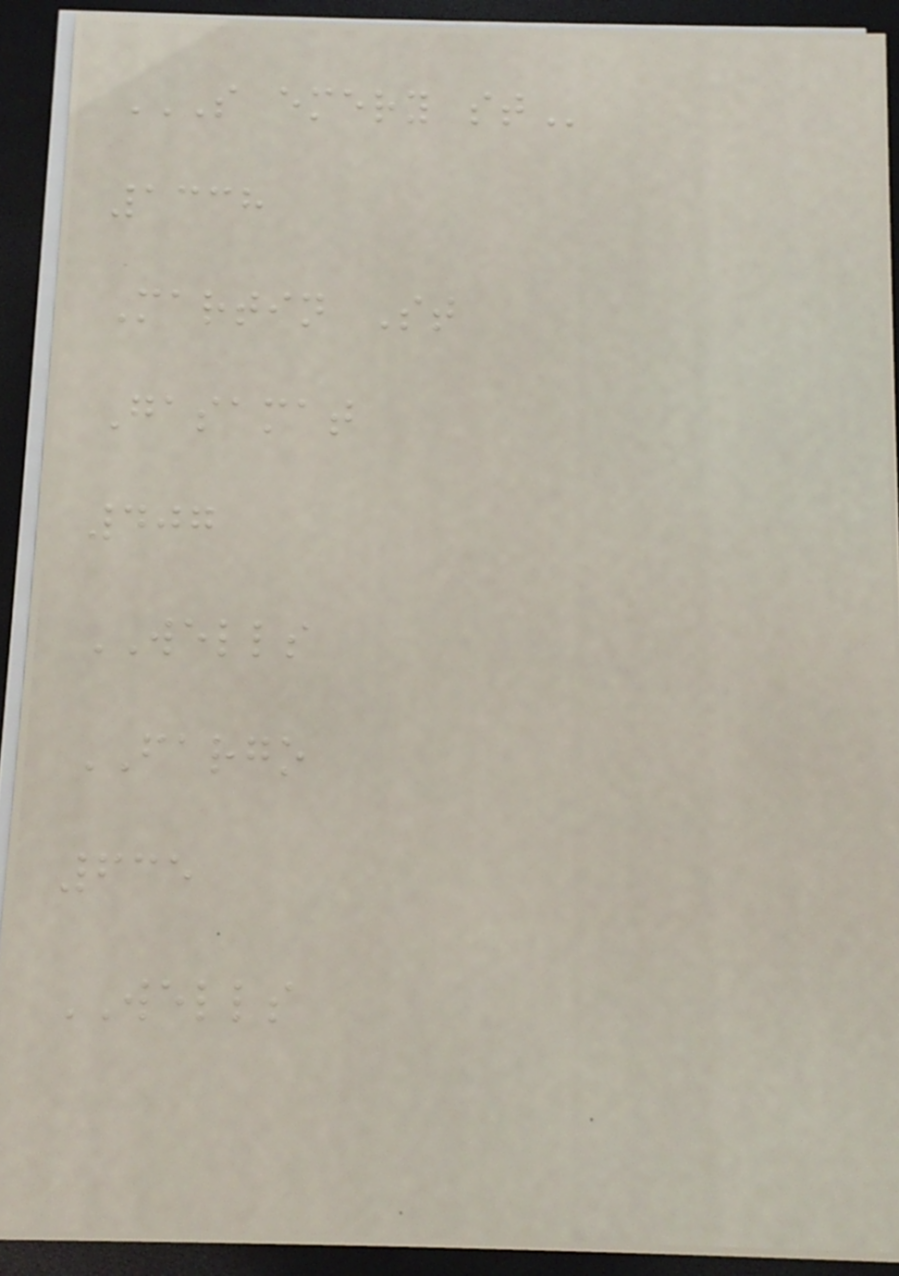S EMERY ST
1338
Martin St
Gasamat
407
WELLS
FARGO
635
WELLS
